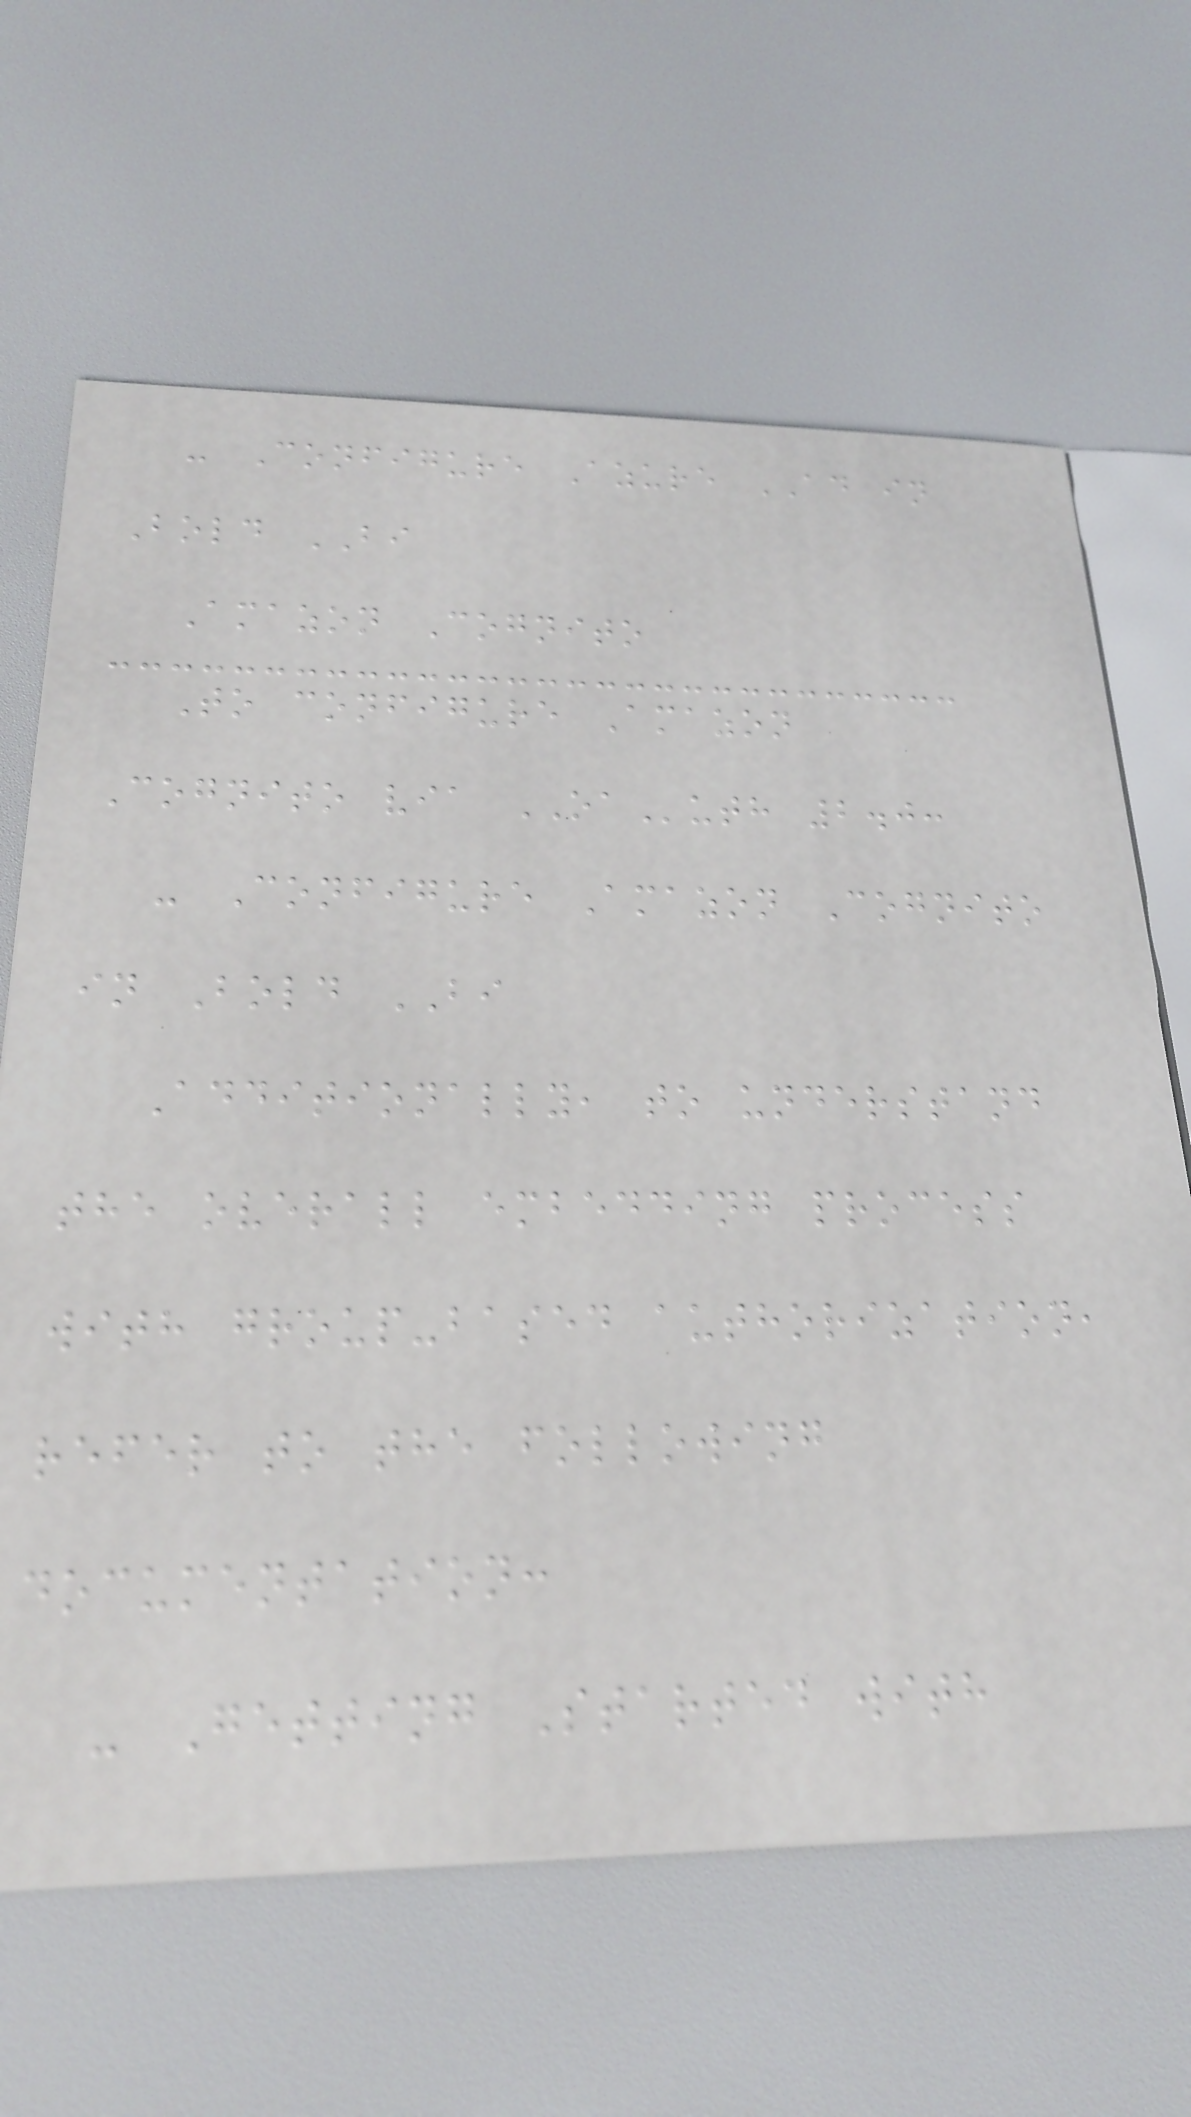- Configure Azure AD in
Bold BI
Amazon Cognito
To configure Amazon
Cognito via OAuth 2.0:
- Configure Amazon Cognito
in Bold BI
Additionally, to understand
the overall embedding process
with group-based authorization,
refer to the following
documentation:
- Getting Started with
